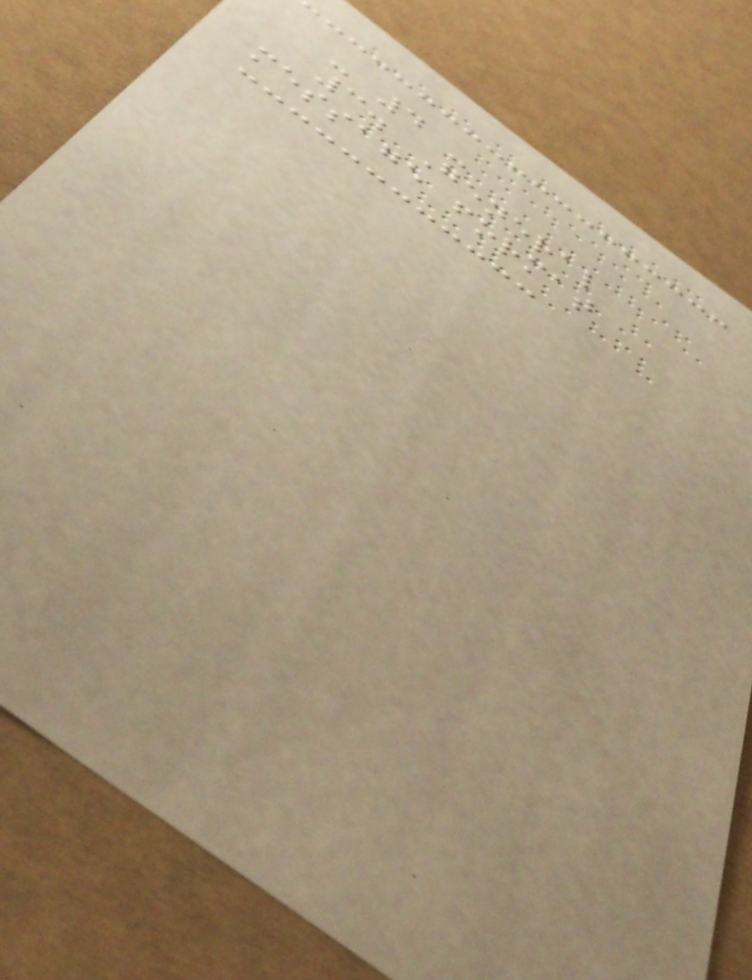- 4 -
3. General
message format
